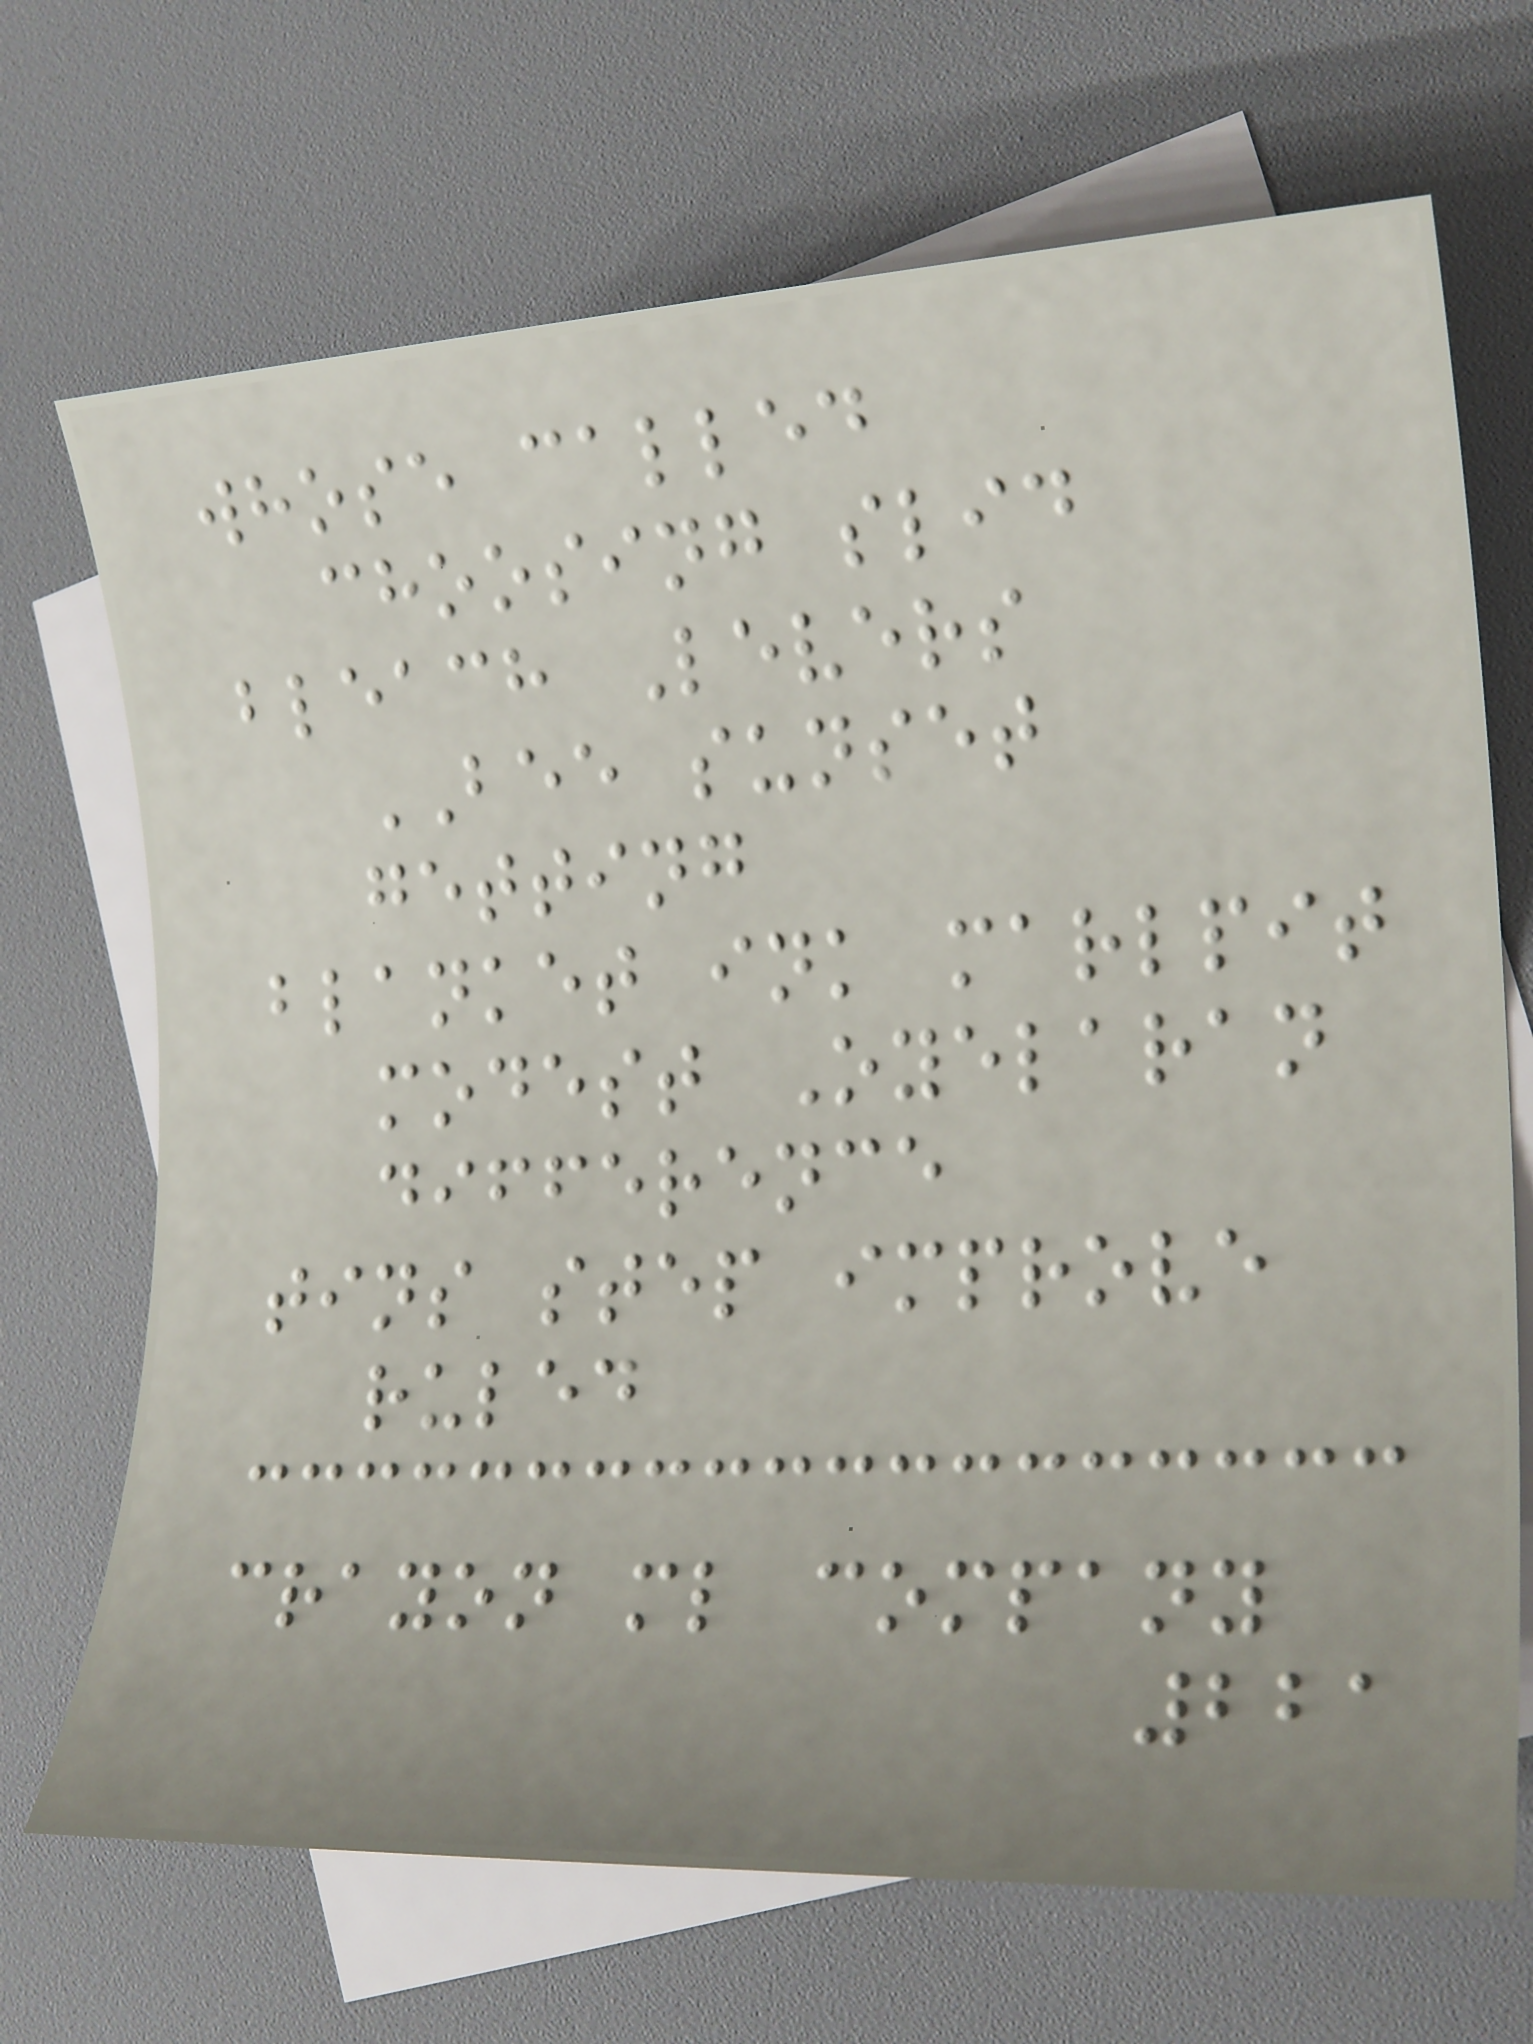whose called
choosing slid
bleach Levers
BEE sunset
getting
blanket ink marlpit
modest Oyelaran
difference
tins step improve
ruled
crayon ml company
221
